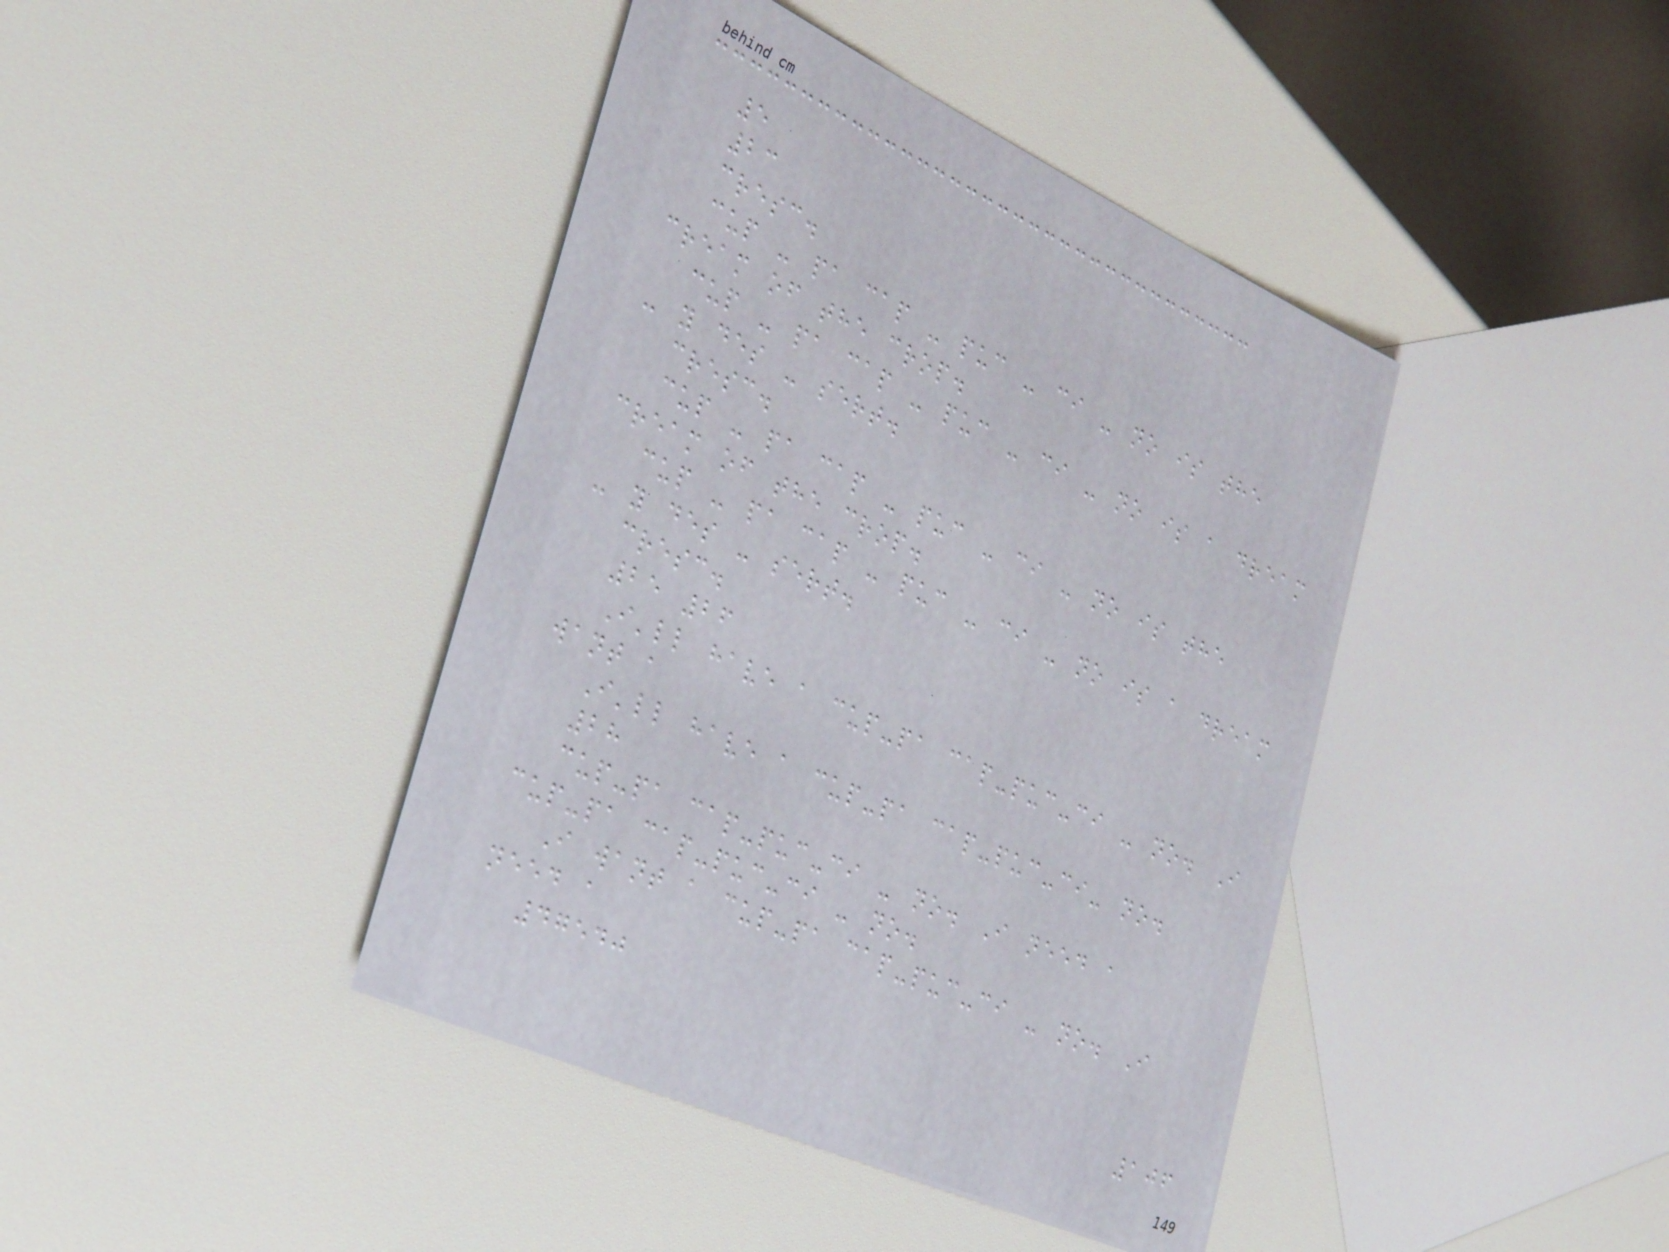5
23
cresc.
cup - pa cap - puc - ci - no is the
cream of the crop.
cup - pa cap - puc - ci - no is a dream
- y des - sert.
cresc.
cup - pa cap - puc - ci - no is the
cream of the crop.
cup - pa cap - puc - ci - no is a dream
- y des - sert.
cresc.
25 26
I'll have a cup-pa cap-puc-ci - no. I
want a
I'll have a cup-pa cap-puc-ci- no.
28
cup-pa cap-puc-ci - no. I need a
cup-pa cap-puc-ci - no.
I want a cup-pa cap-puc-ci - no. I
need a
47540
106
